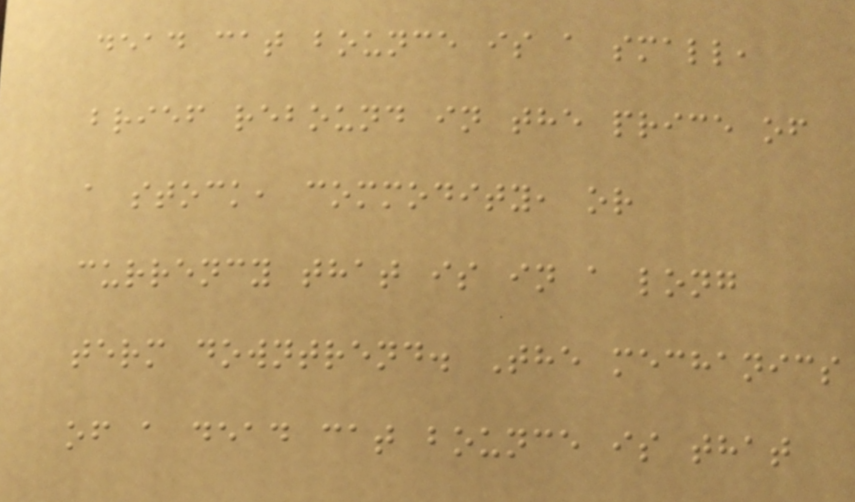dead cat bounce is a small,
brief rebound in the price of
a stock, commodity, or
currency that is in a long
term downtrend. The mechanics
of a dead cat bounce is that
